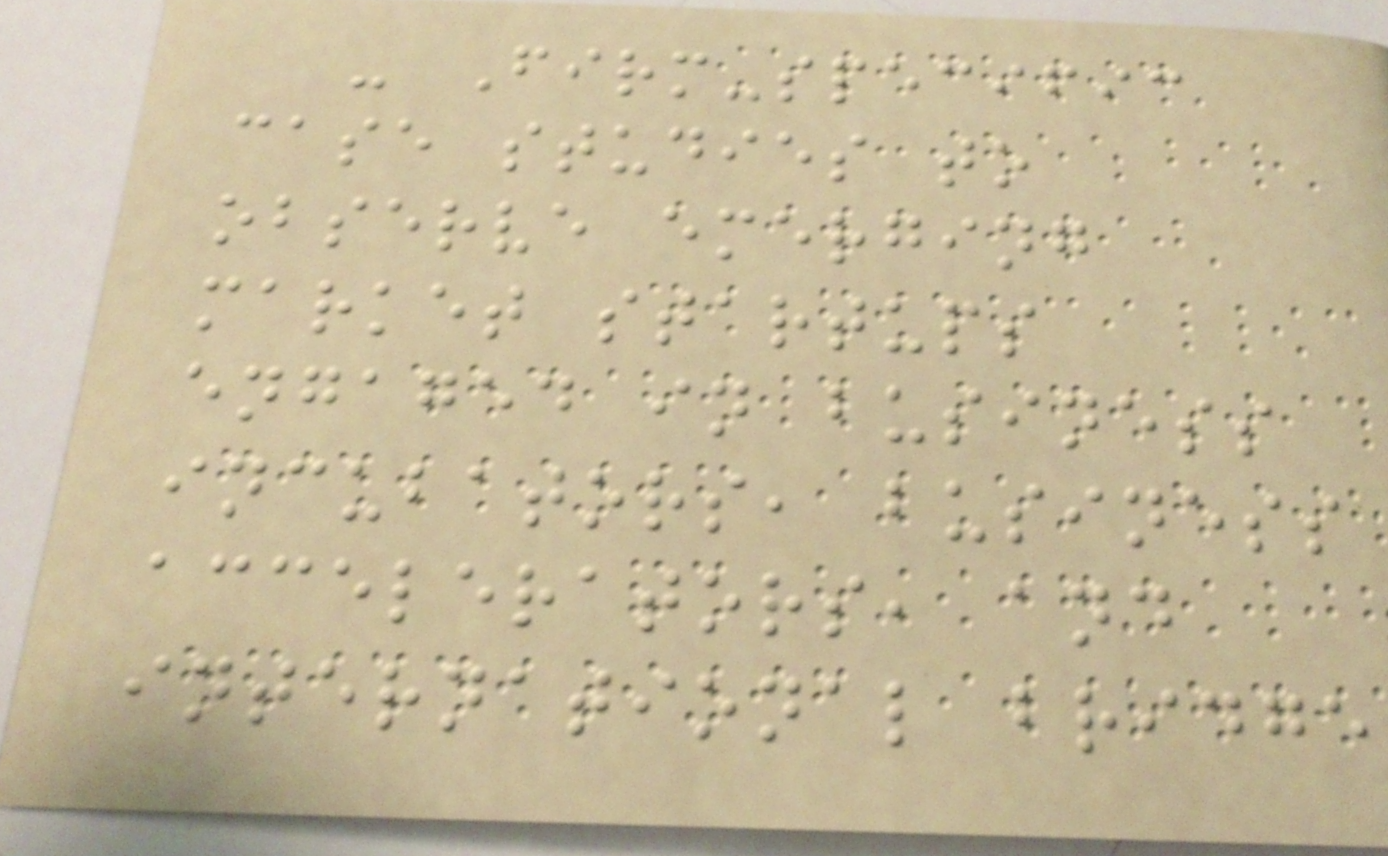- Firm-specific
case studies to
observe emerging
market startups
engaged in business
incubators, business
accelerators, and
international bridge
